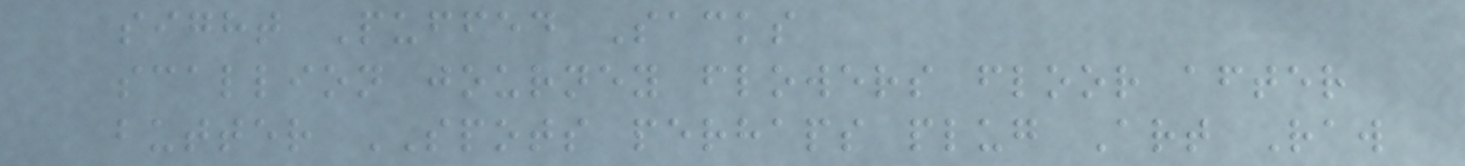sight Puffed Sacks
scallion journey flowers floor after
butter SPOTS perhaps plug Art Raw
